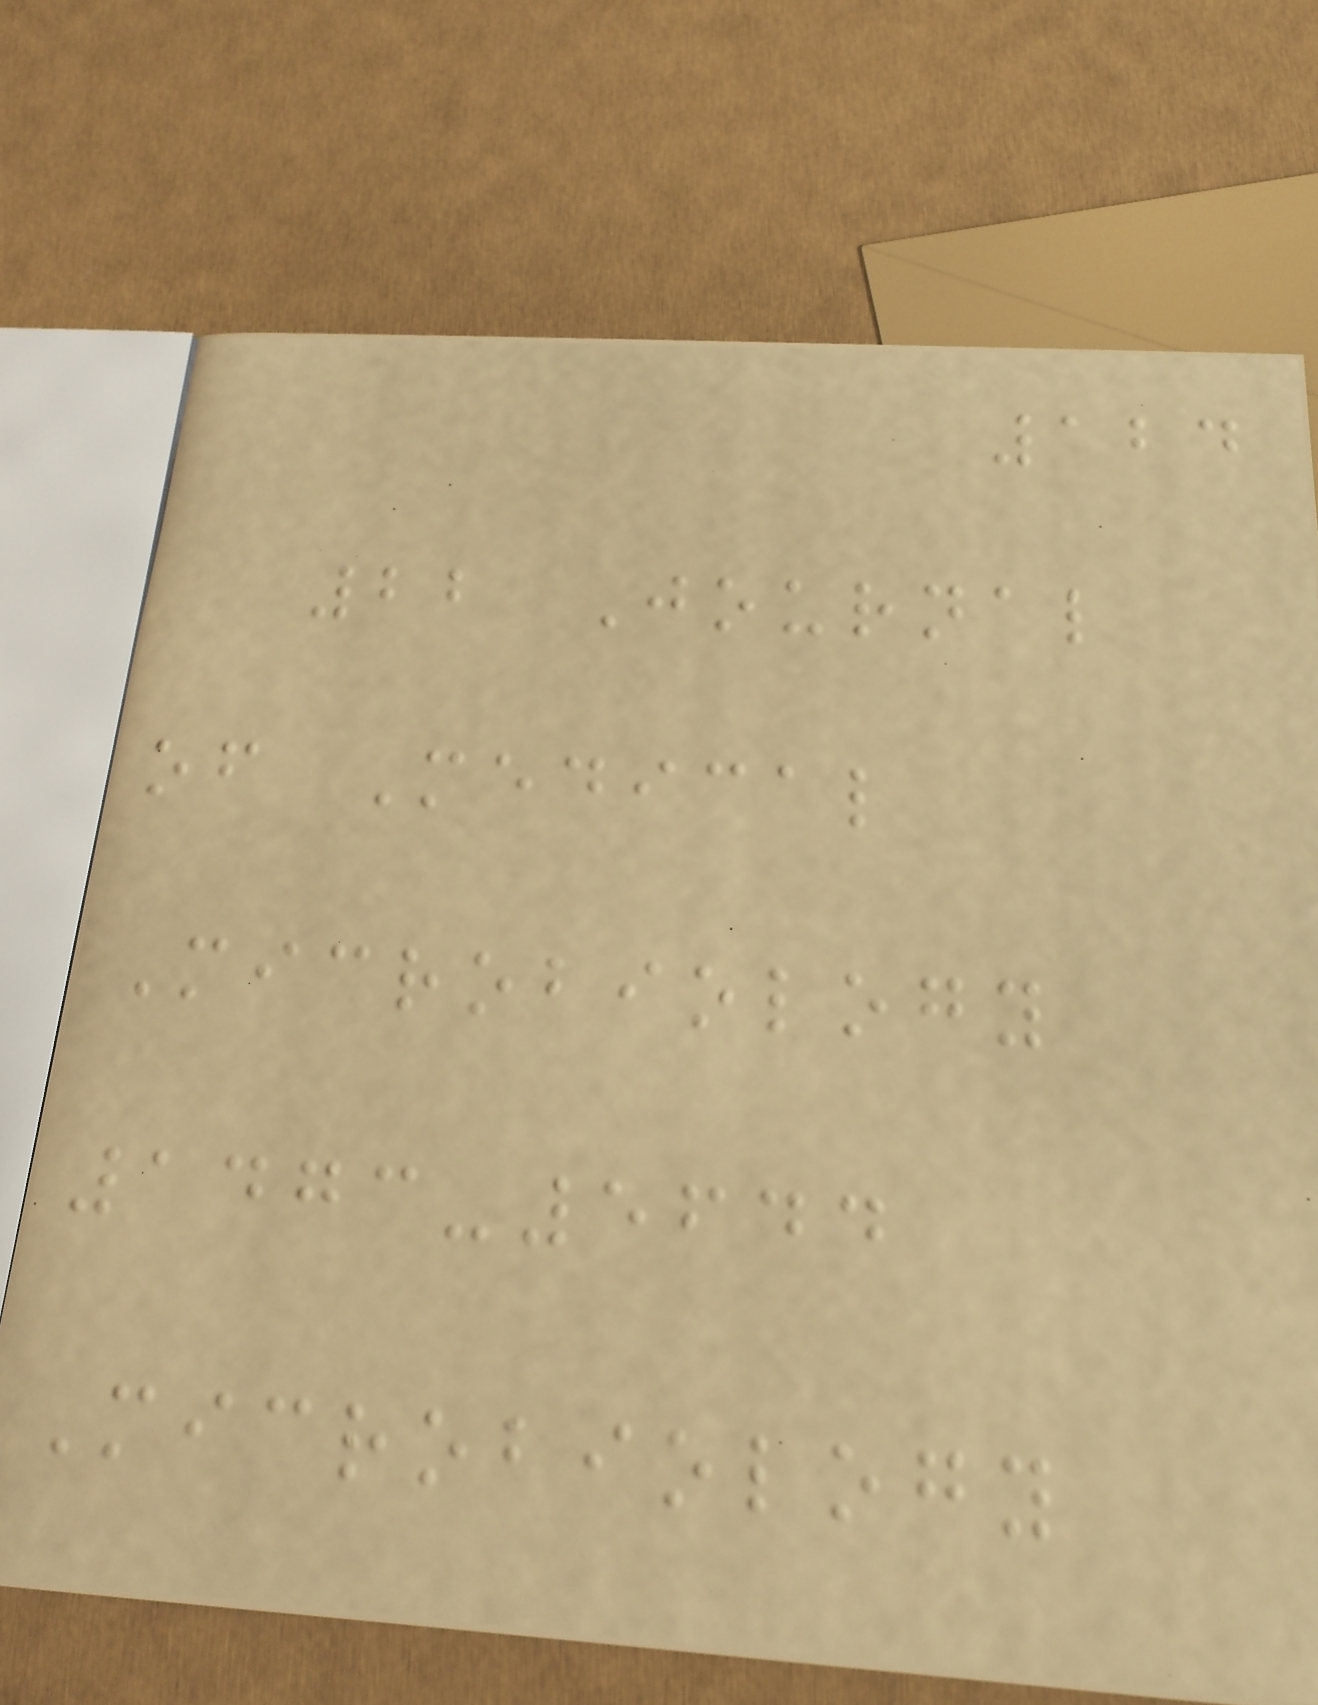124
22 Journal
of Medical
Microbiology
1473-5644
Microbiology
